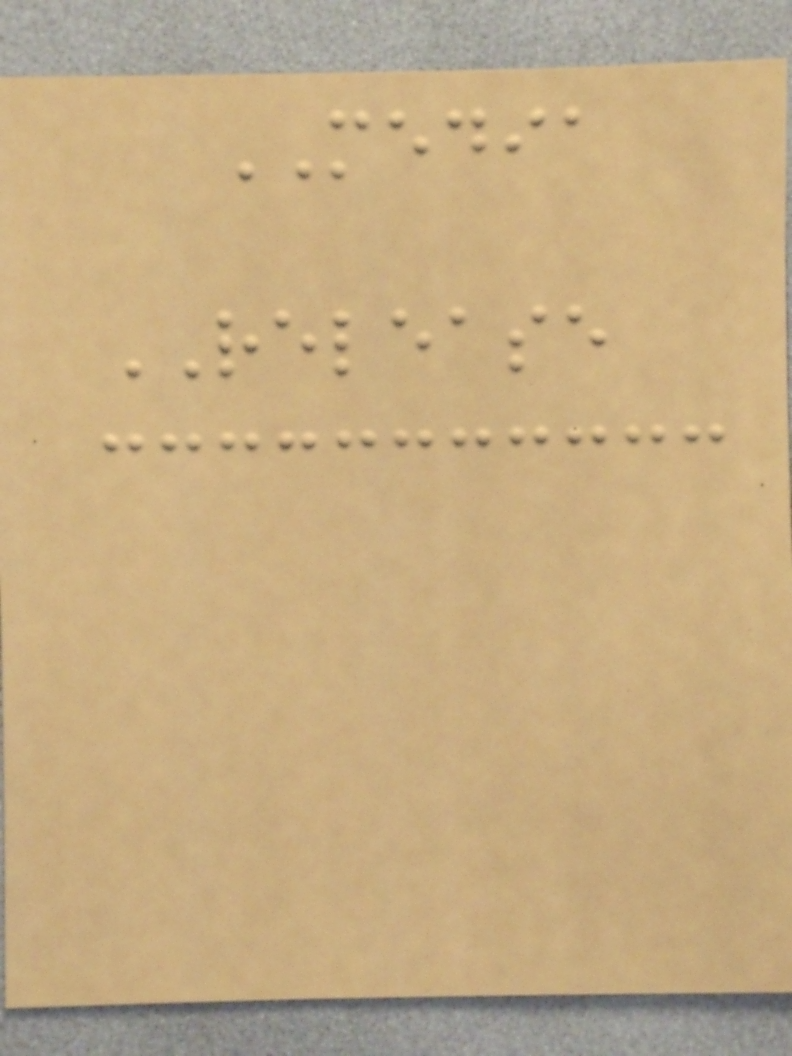MEDIA
RELEASE
